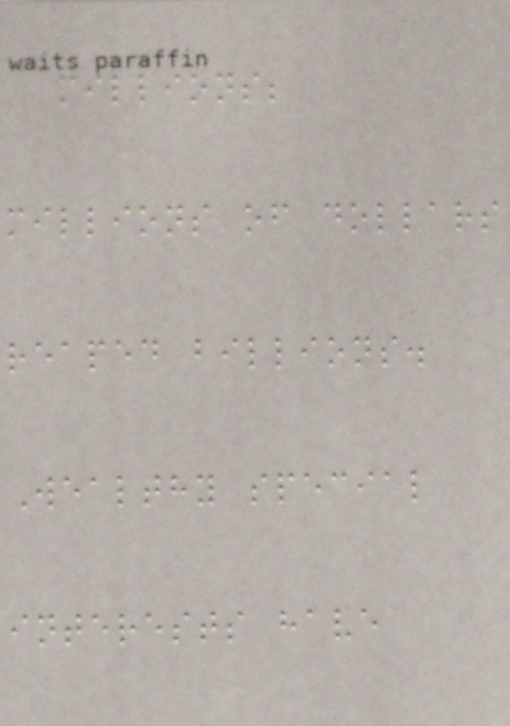millions;
millions of dollars
reaped billions.
Wealthy special
interests have
